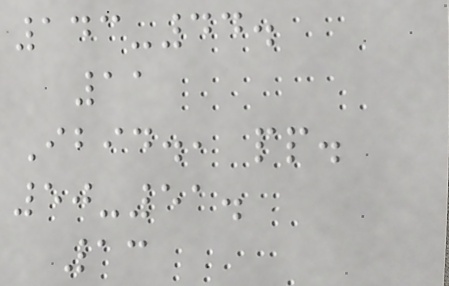143-44.
11
Ibid., pp.
50-51.
13
